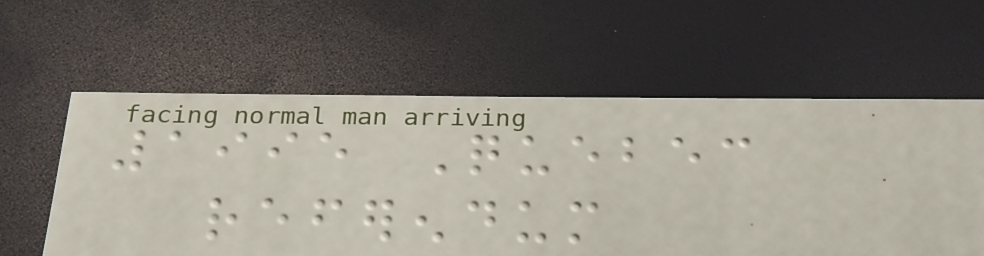1995 Quebec
referendum
